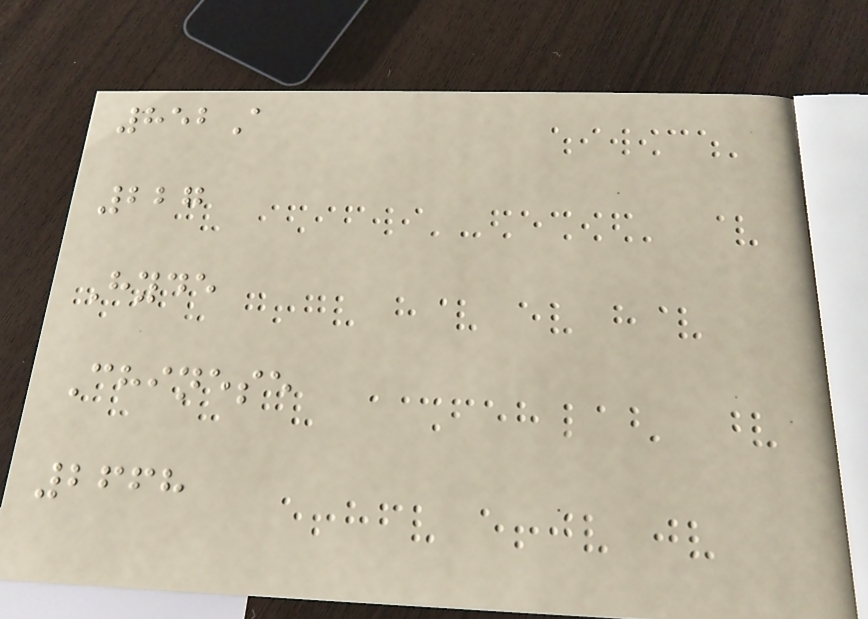852A
227
Hyde
Chinese
2668
